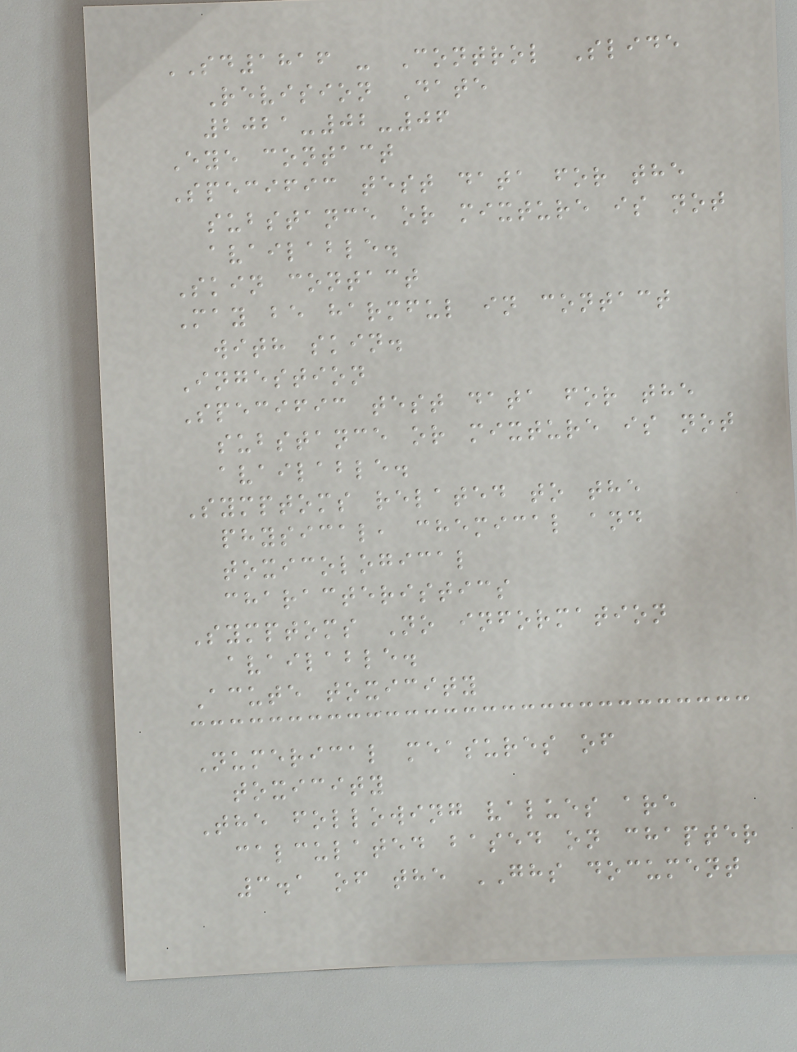SD1816 - Control Slide
Revision Date
2021-02-06
Eye contact
Specific test data for the
substance or mixture is not
available.
Skin contact
May be harmful in contact
with skin.
Ingestion
Specific test data for the
substance or mixture is not
available.
Symptoms related to the
physical, chemical and
toxicological
characteristics
Symptoms No information
available.
Acute toxicity
Numerical measures of
toxicity
The following values are
calculated based on chapter
3.1 of the GHS document
